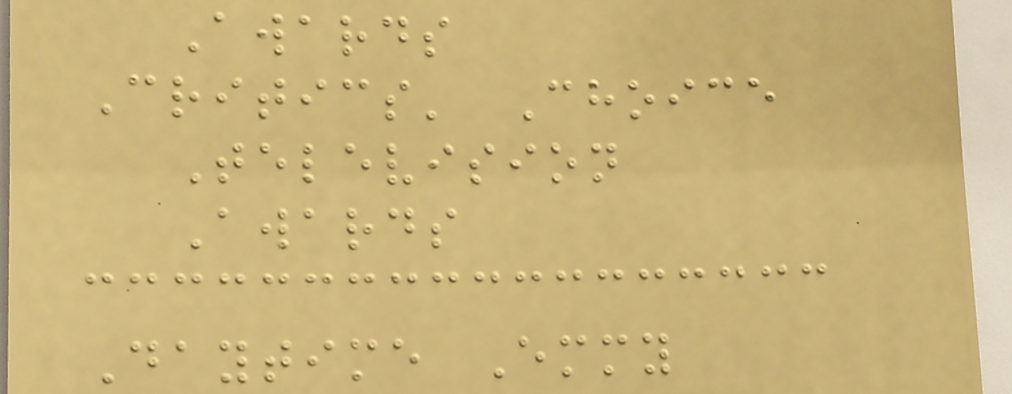Awards
Critics' Choice
Television
Awards
Daytime Emmy
